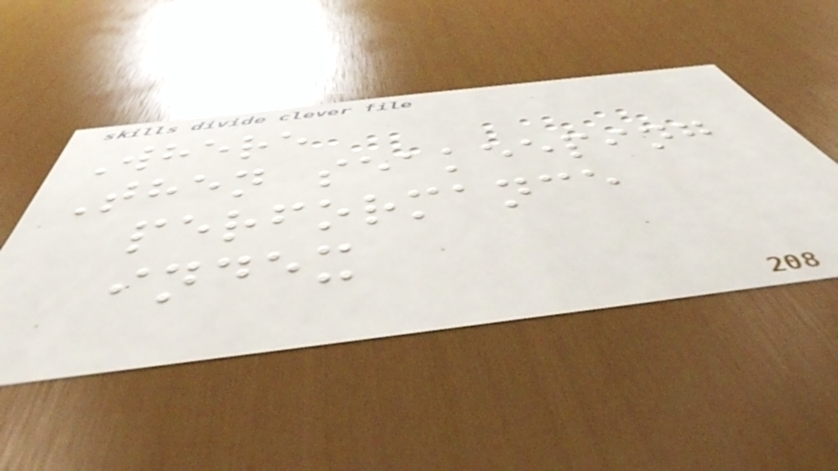Where
Then seakeeping
performance
index
